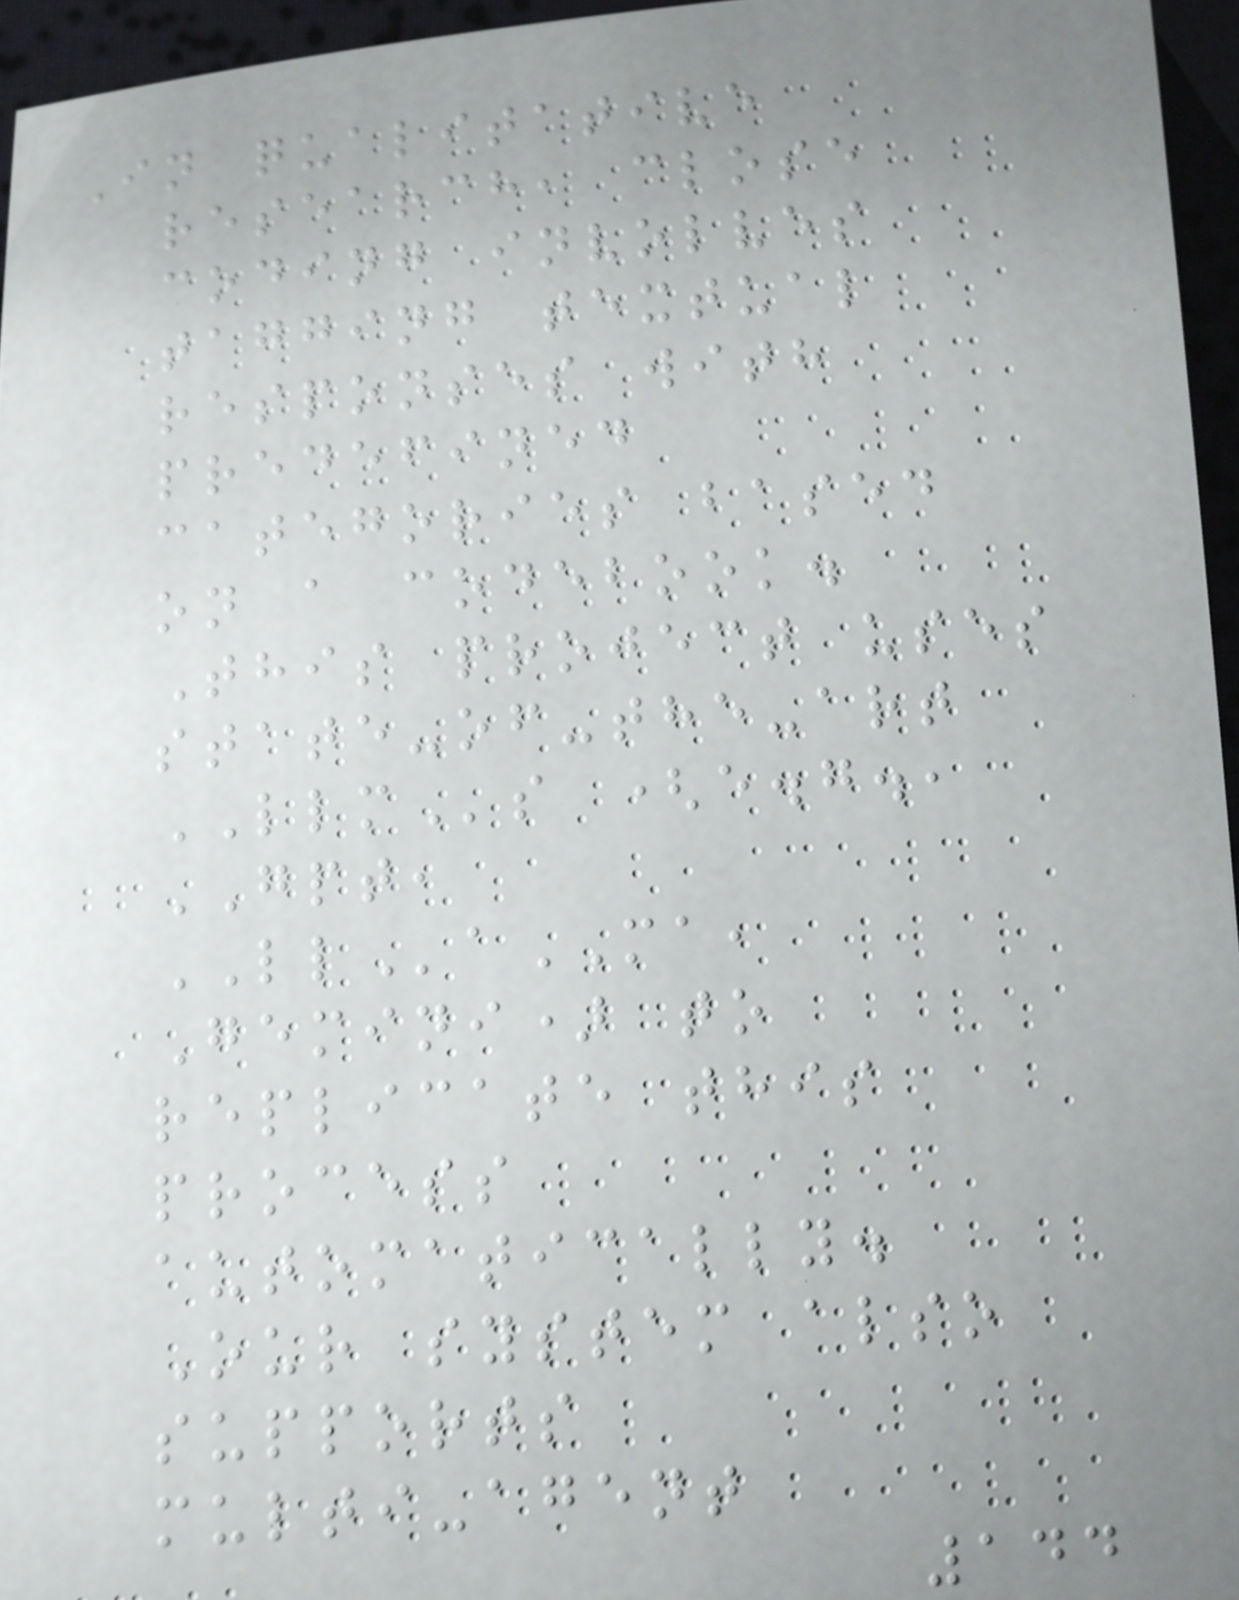In qualitative
research, close
coding involves
tagging textual
responses with
predefined
categories based
on a codebook.
This project uses
state-of-the-art
LLMs (e.g.,
GPT,
LLaMA,
Gemini) to
replicate this
process
automatically.
Our system also
supports
multi-agent
144
